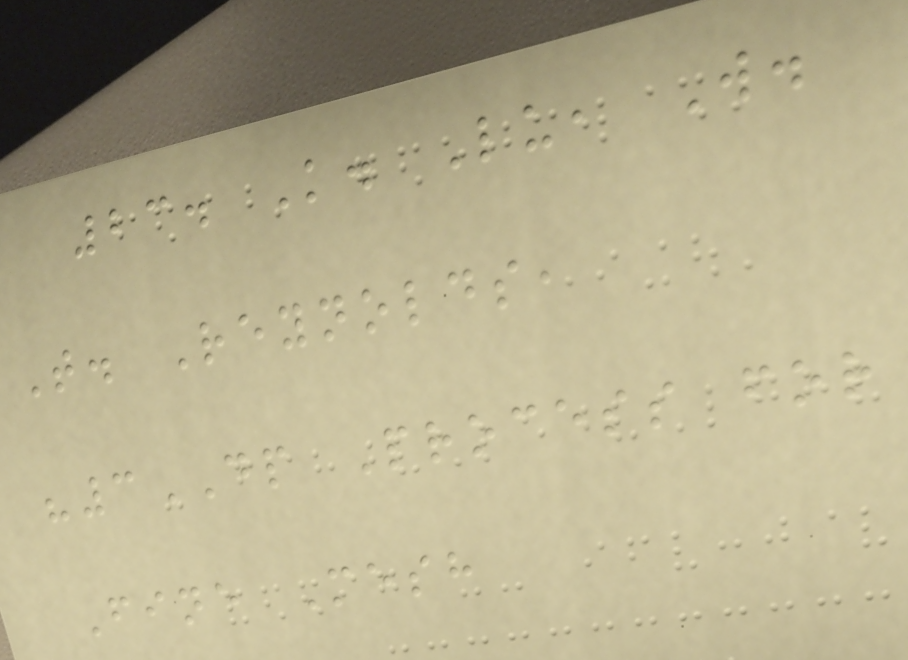23. K. Lu, W.
T. Reynolds,
"3DP Process for
Fine Mesh
